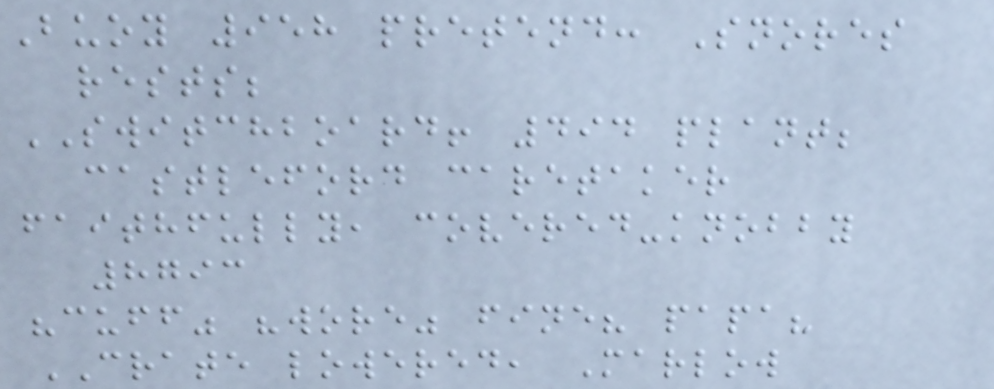Buoy 958 pretend: Snores
rests;
SWITCHBOARD! 494 plant;
castleford caretaker
faithfully, covered-knobby
8793
"cuff" "wore" fine? papa?
CRATE lowered, Marlow
